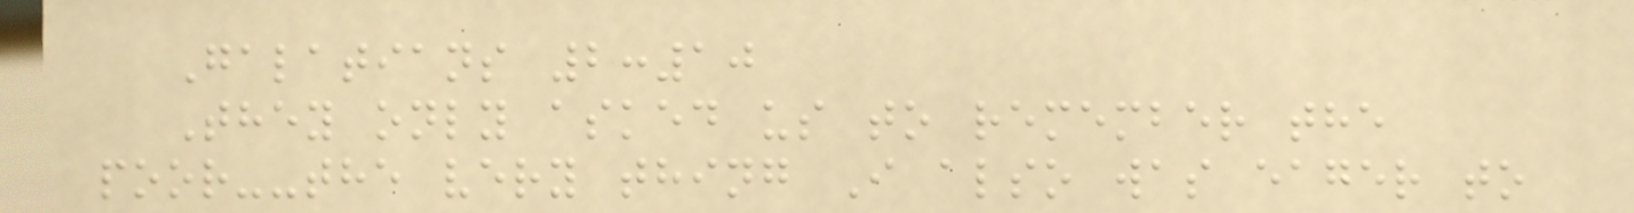Galatians 2:10
They only asked us to remember the
poor--the very thing I also was eager to
